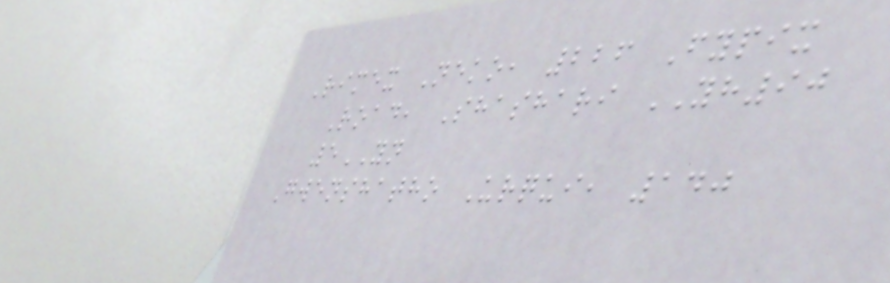Rimex Neko, 226 Fypix
Road, Shashari YH90
5YN
Gwenshatho Urqui, 140
